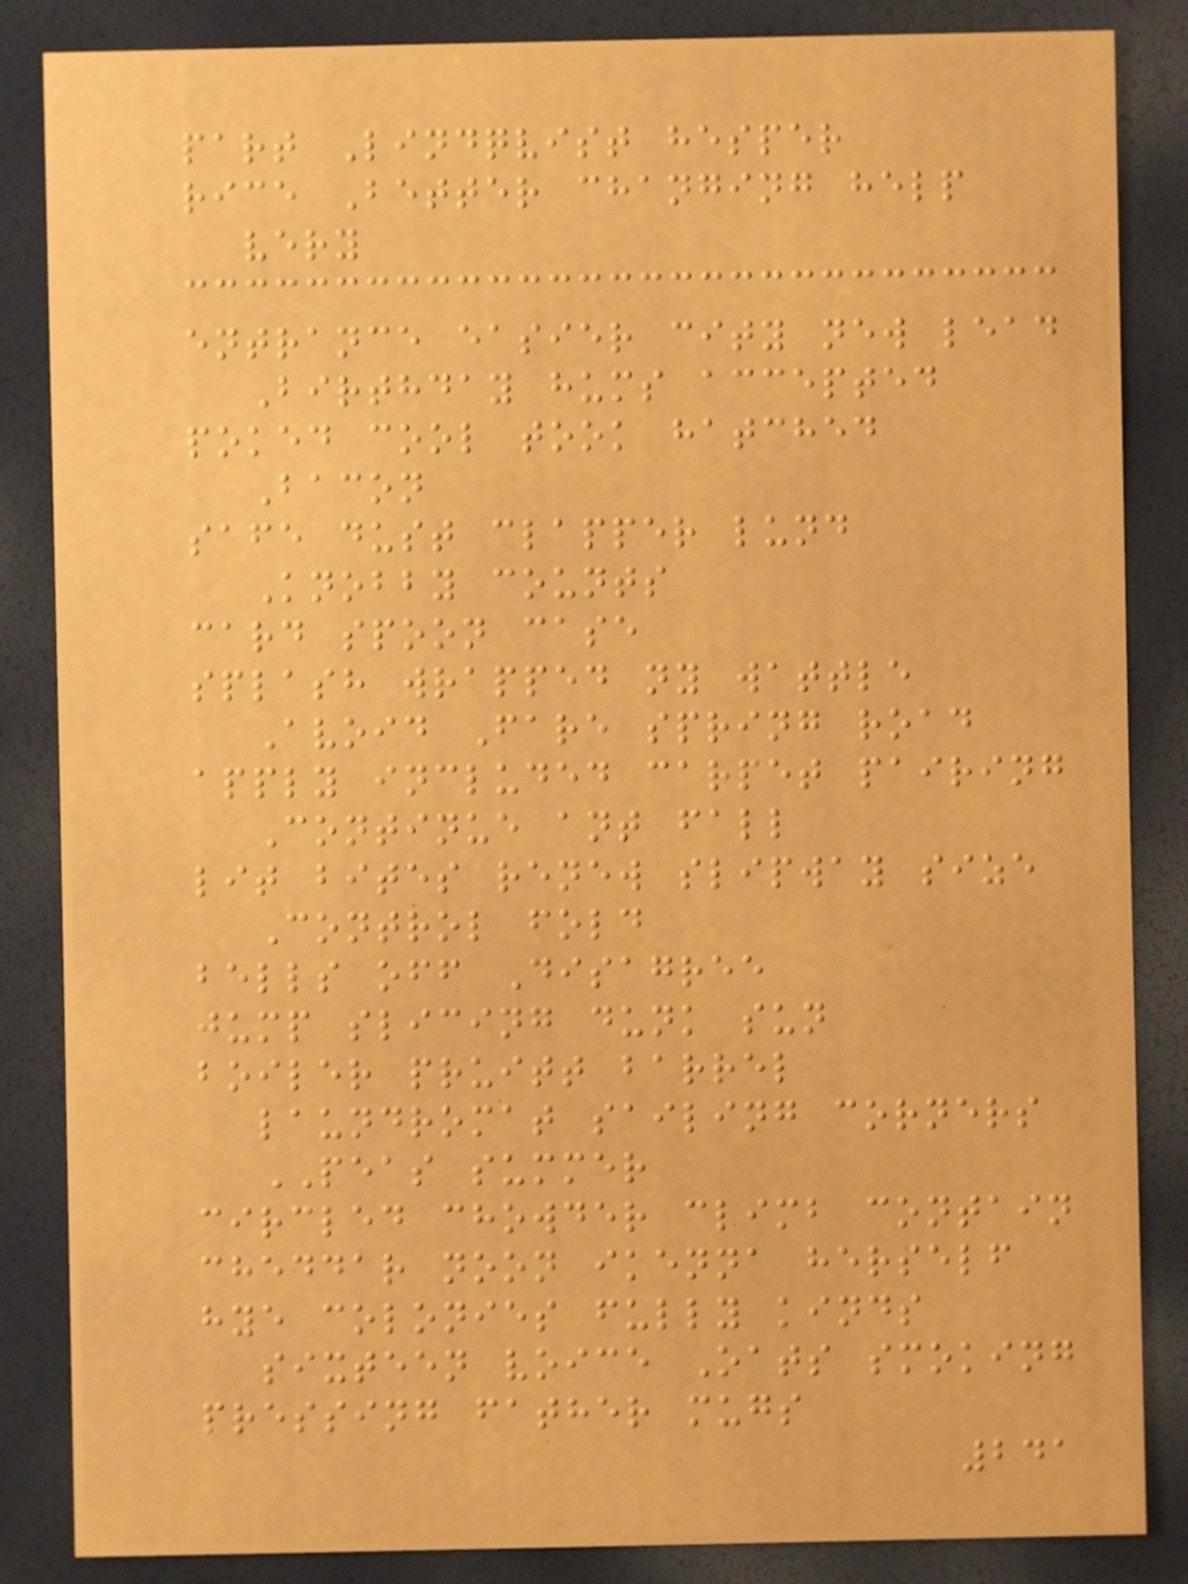part Lindqvist hesper
rice Better changing help
very
entrance easier city new lead
Birthday hums accepted
poked cool took hatched
Bacon
safe dust clapper lund
Knobby counts
card spoon case
splash wrapped ny wattle
Avoid Fare spring road
apply included carpet pairing
Continue ant fall
lit bites renew slipway size
Control fold
bells off Disagree
jump slicing dunk sun
boiler pruitt barrel
laundromat sailing corners
PEAS summer
circled chowder climb contain
cheddar noon ikenna herself
hye colonies fully kinds
sixteen voice Oats smoking
pressing father mugs
241
